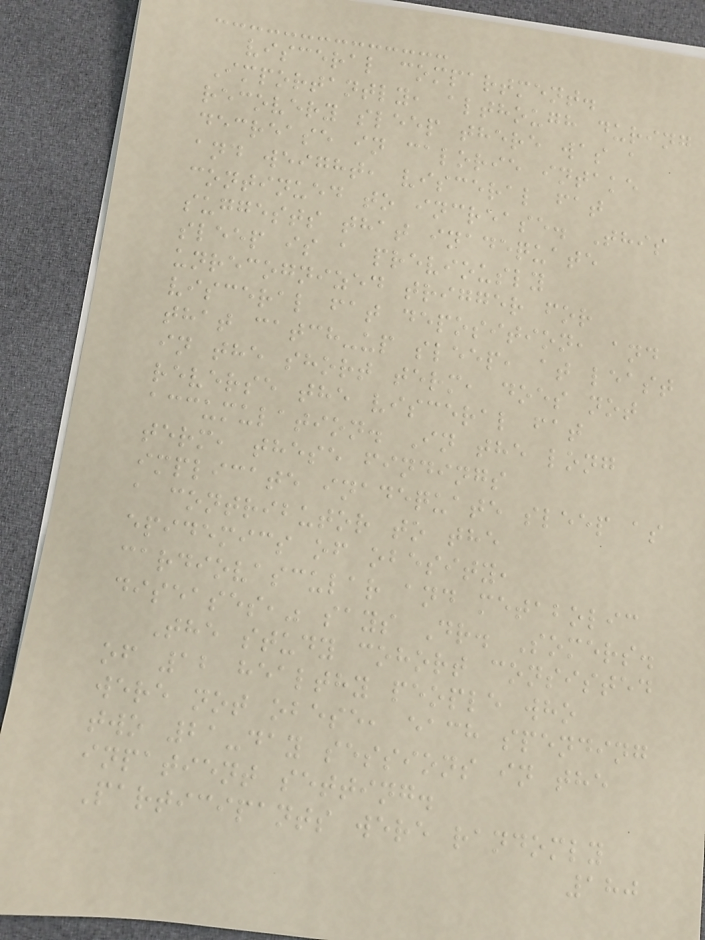visceral compartment.
Importantly, although during
recovery sleep there was a
decrease in calorie intake
and weight, visceral fat
continued to increase. This
suggests that inadequate
sleep is a previously
unrecognized trigger for
visceral fat deposition, and
that catch-up sleep, at least
in the short term, does not
reverse the visceral fat
accumulation. In the long
term, these findings
implicate inadequate sleep as
a contributor to the
epidemics of obesity,
cardiovascular and metabolic
diseases," says Dr. Somers.
The study cohort consisted
of 12 healthy people who
were not obese, each spending
two 21-day sessions in the
inpatient setting.
Participants were randomly
180
